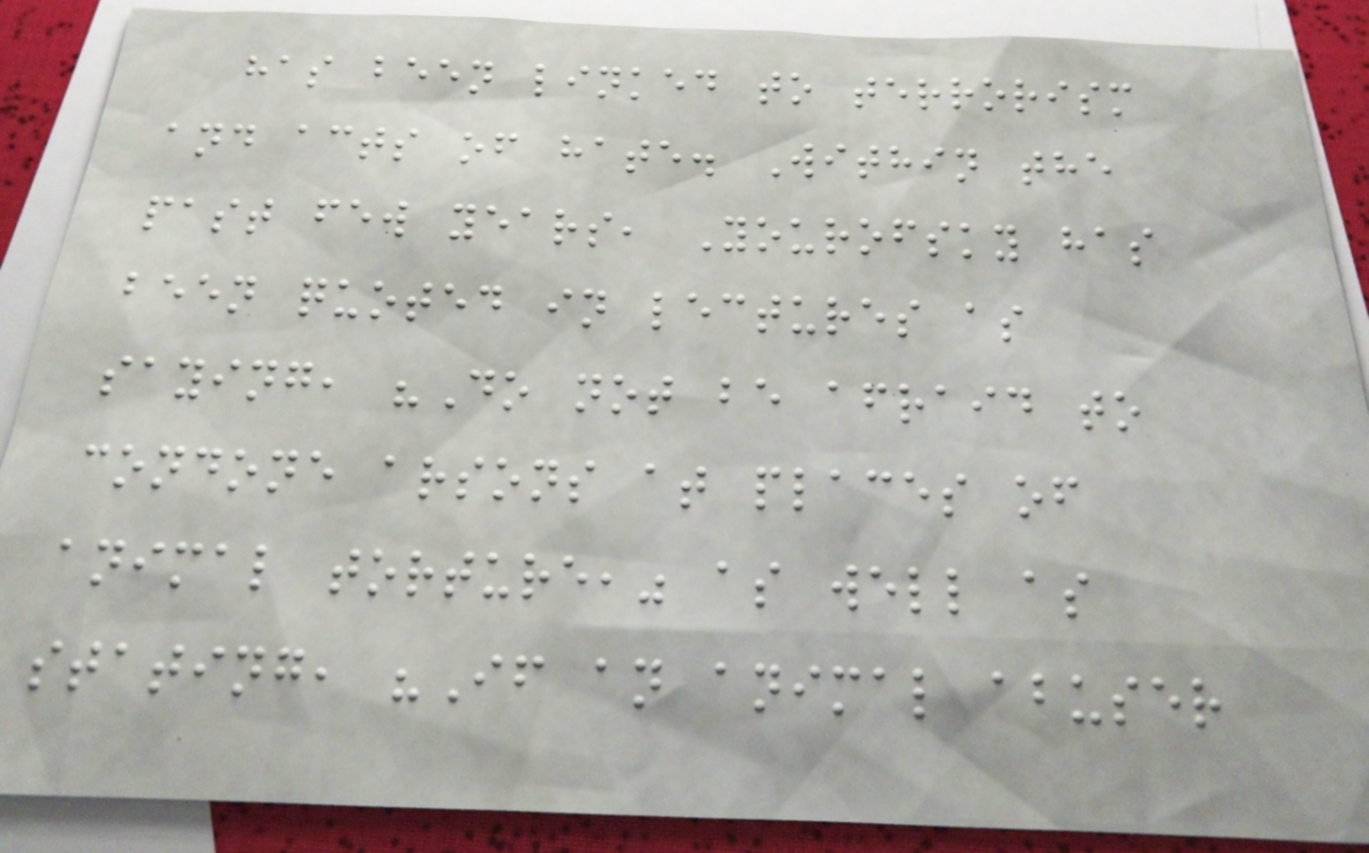has been linked to terrorism
and acts of hate. Within the
past few years, Yourofsky has
been quoted in lectures as
saying, "Do not be afraid to
condone arsons at places of
animal torture," as well as
stating, "If an animal abuser
